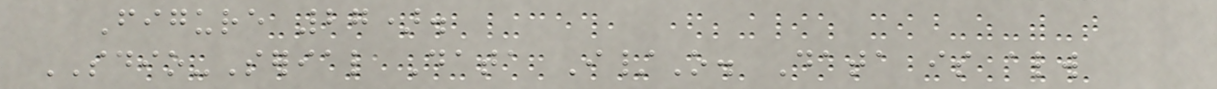Figure 27).
SDIO-Serial Data I/O. Data is always
